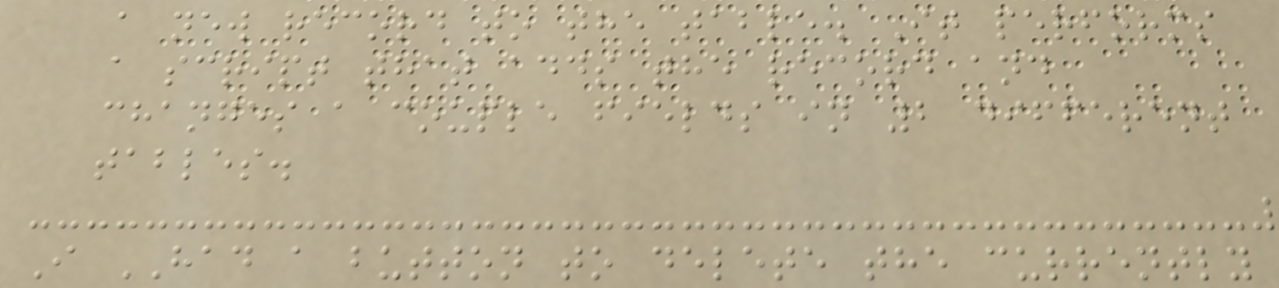a new record to the table. It performs
a script that adds the record and
changes a couple fields in 2 different
tables.
I HAD a button to delete the currently
